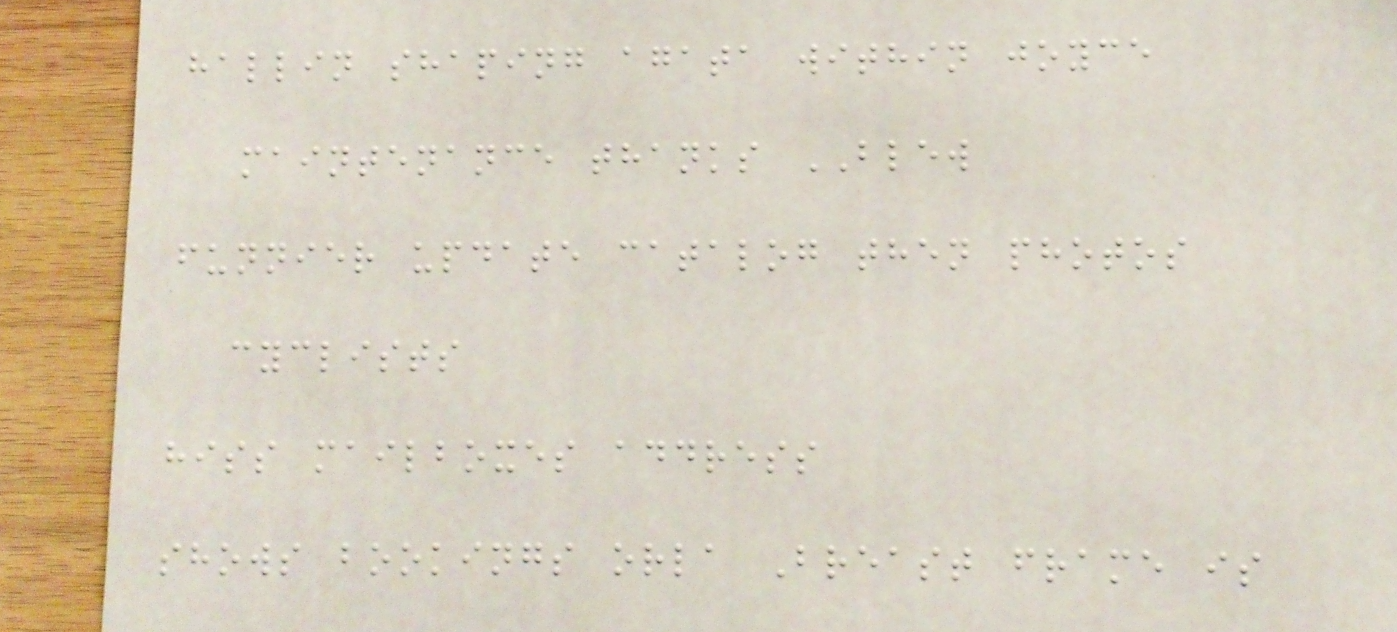hallin shaping agata within joyce
maintenance thanks BLEW
funnier update catalog then photos
cyclists
hiss mailboxes address
shows bookings orla Breast frame is
